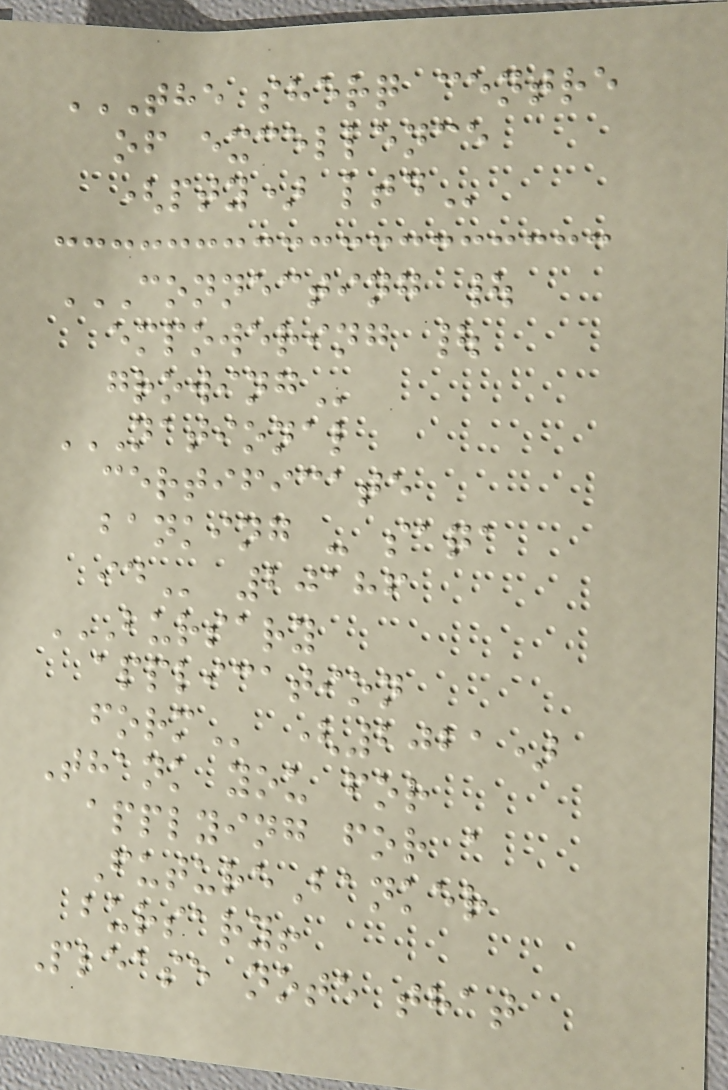THE SHERQ CENTRE
OF EXCELLENCE
(PTY) LTD
CONNECTING |
EMPOWERING |
GROWING
NATIONAL
CERTIFICATE
BANKING - SAQA
ID 20186
BURSARY
APPLICATION
FORM (2021)
Thank you for
applying for a
FutureBanker
bursary!
Please note that
